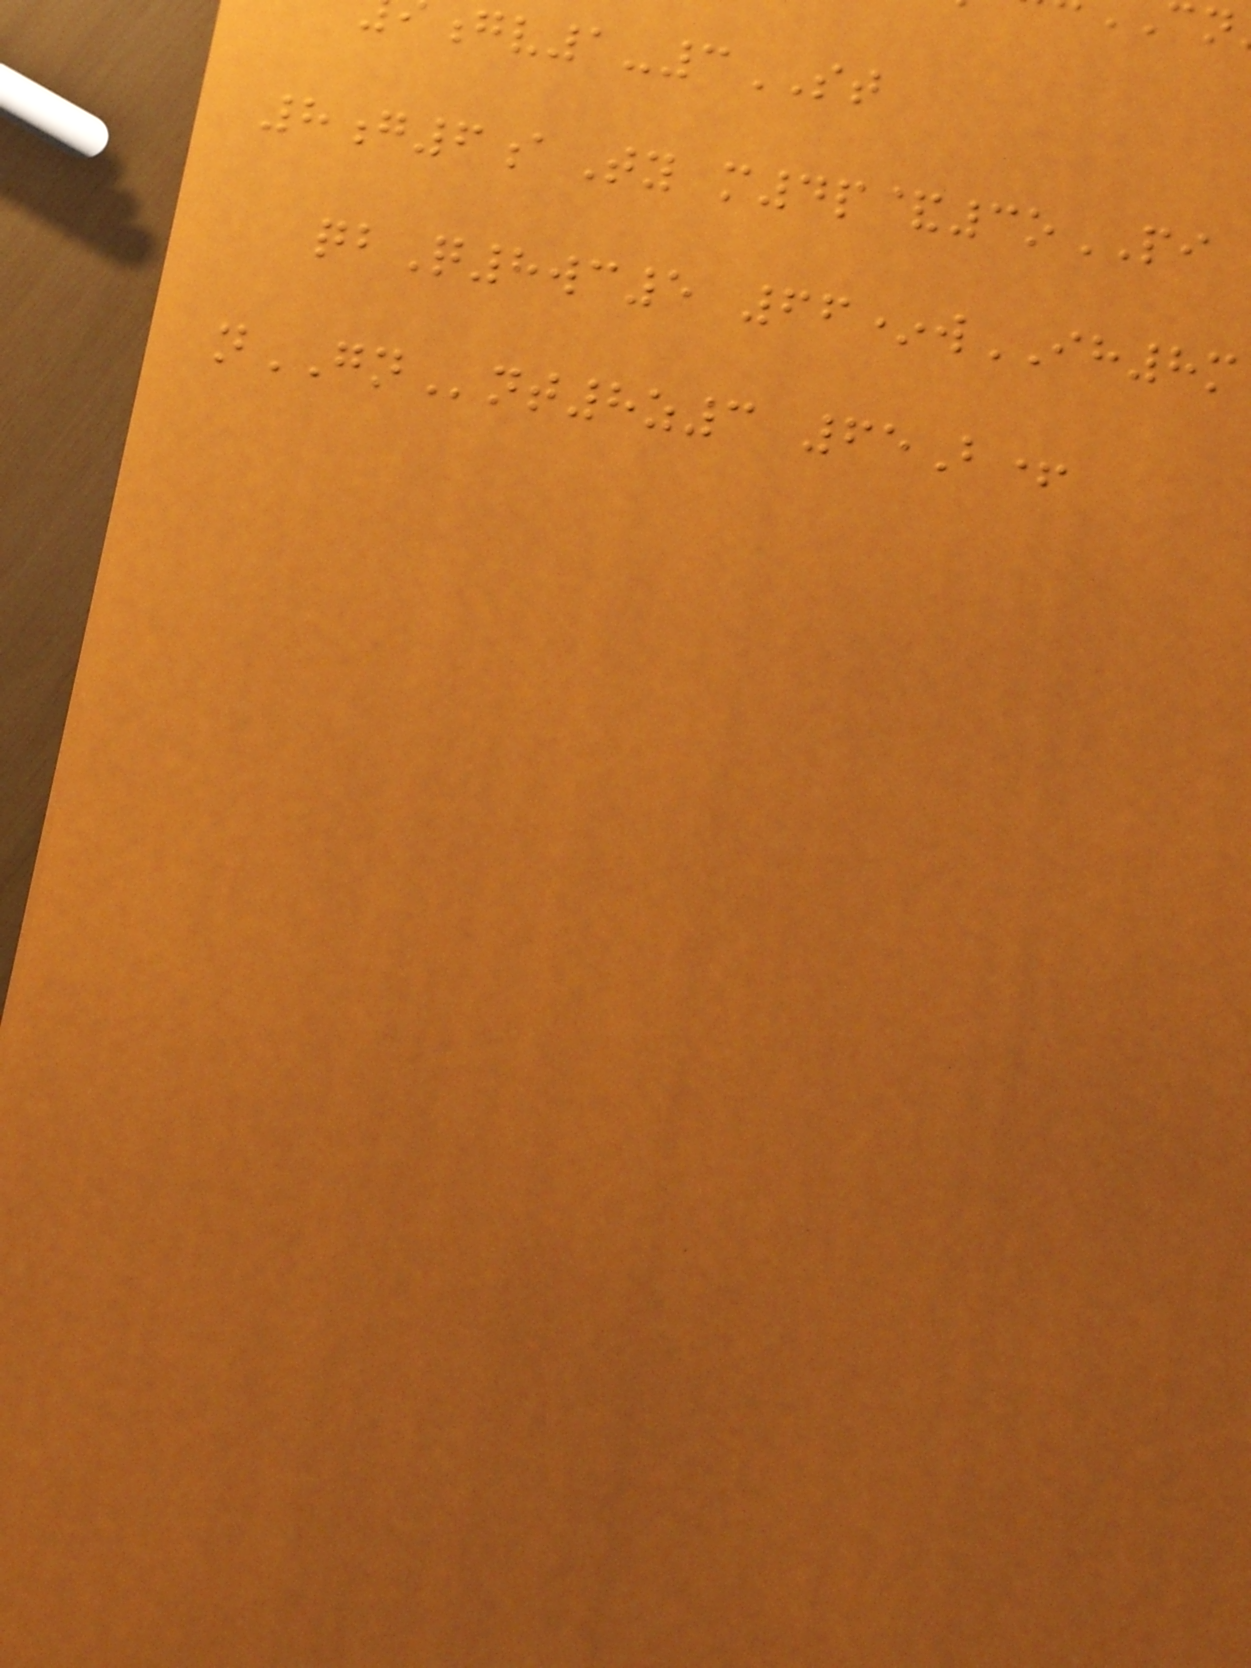gv1-3ST
8g6aTy m4p&3oPI
qbQ8wc5 66*wIH8m
nGNnt8z3 65B+
